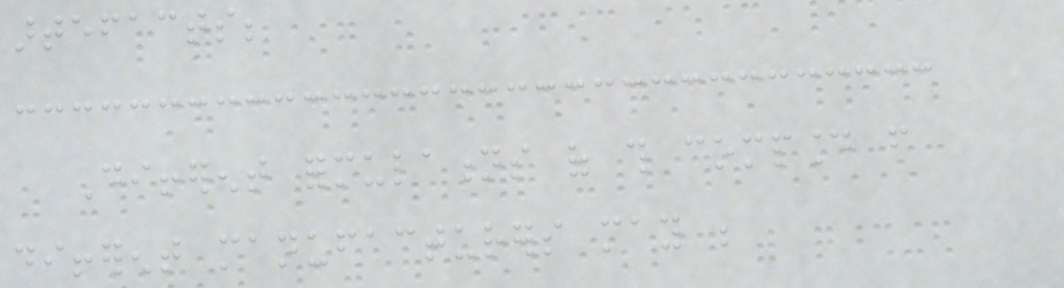artefacts;
Different formulations of this compound from
different manufacturers may be
